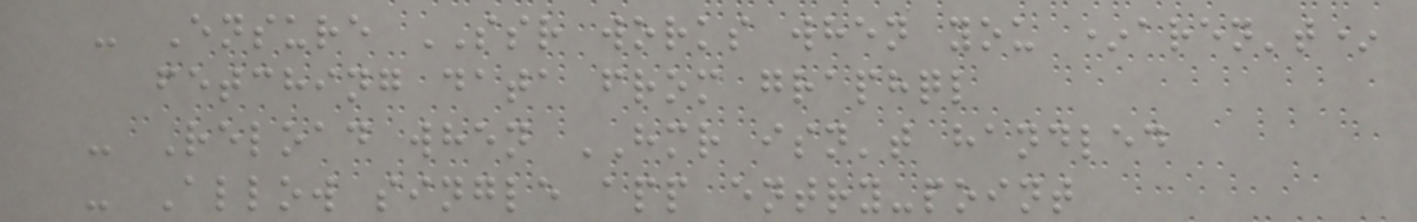- Ensure SSR works when you *aren't*
fetching data from graphql
- Reload when HMR isn't handled
- Allow single app entry-point
